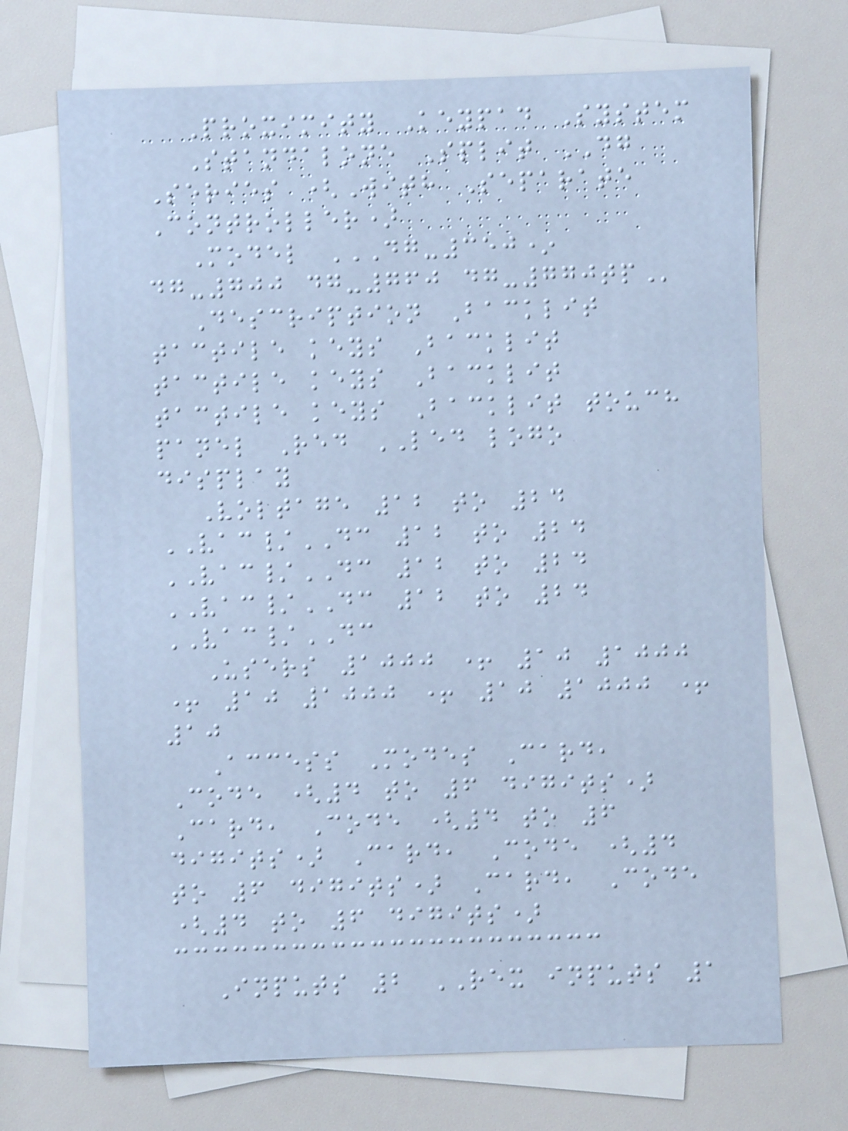Proximity Keypad System
Standalone Split DG
Series (With Separate
Controller)
Model DG-350*
DG-700 DG-760 DG-770TP
Description Backlit
tactile keys Backlit
tactile keys Backlit
tactile keys Backlit touch
panel Red LED logo
display
Voltage 12 to 24
VAC/DC 12 to 24
VAC/DC 12 to 24
VAC/DC 12 to 24
VAC/DC
Users 1000 + 10 1000
+ 10 1000 + 10 1000 +
10
Access Modes Card,
Code (4 to 6 digits)
Card, Code (4 to 6
digits) Card, Code (4
to 6 digits) Card, Code
(4 to 6 digits)
Inputs 2 REX inputs 1
